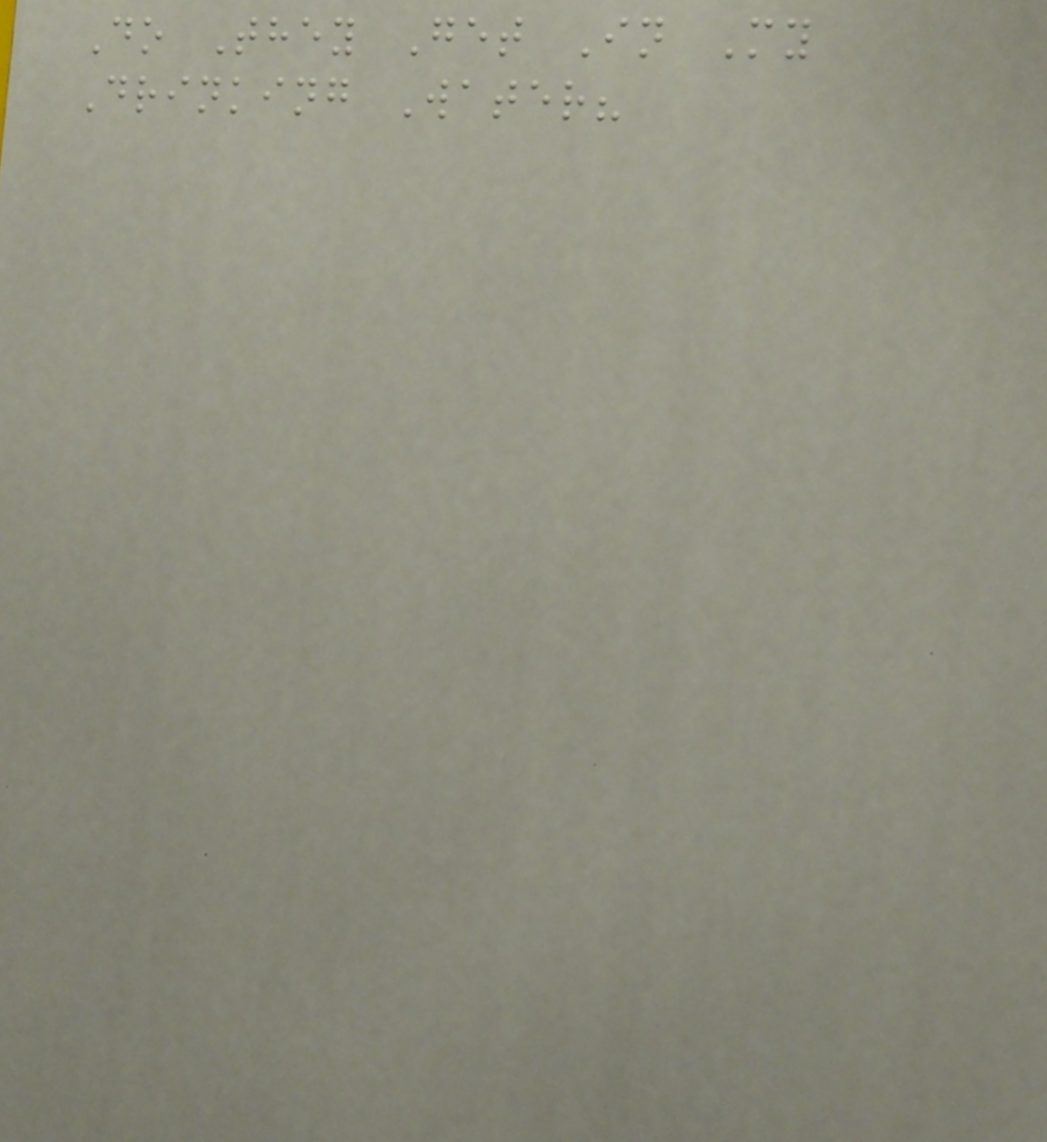Do They Get In My
Drinking Water?
